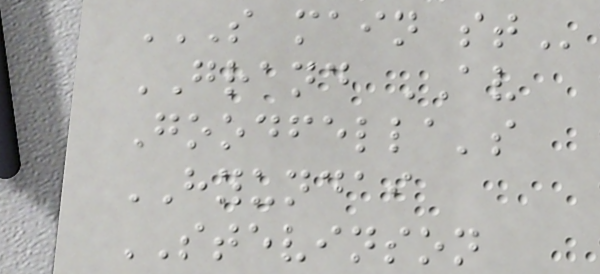S MAIN ST
GRAND AV
Goodfella's
HYUNDAI
STEVINSON
